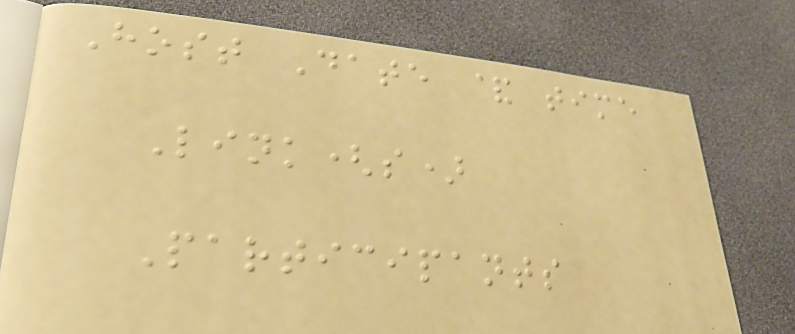Host Date & time
Link(s)
Participants
